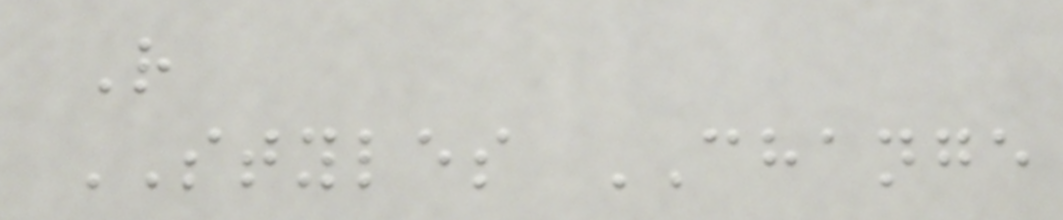R
STYLES CHANGE
